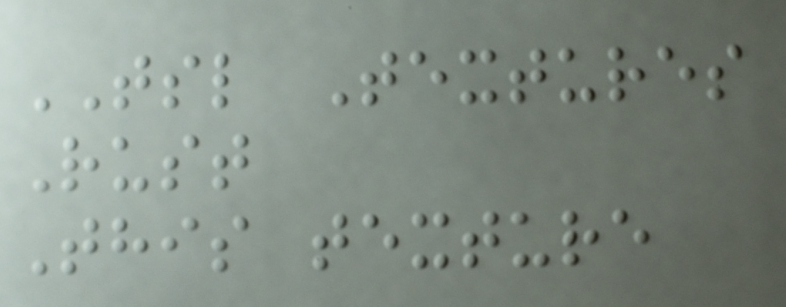TSL Textures
Rust
This texture
